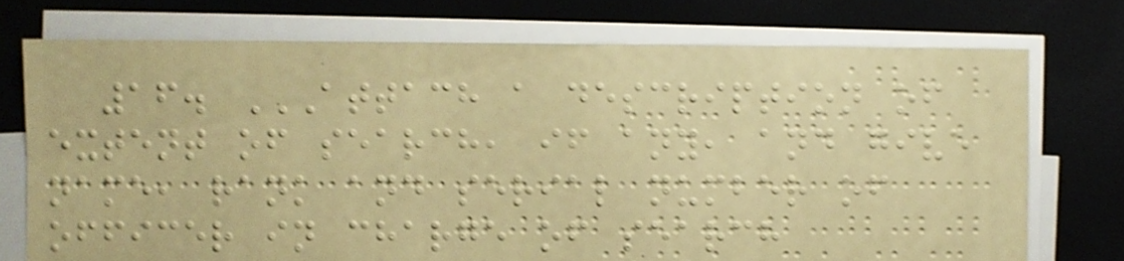16. ATTACH A DESCRIPTION OF
EXTENT OF SEARCH, IF ANY, AND GIVE
NAME, RANK AND SERIAL NUMBER OF
OFFICER IN CHARGE OF SEARCH
